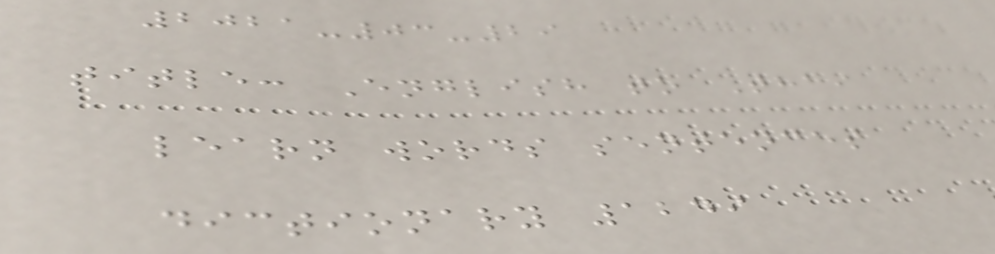2021-03-29
title: English to Thai
learn words sentences
dictionary 1249
